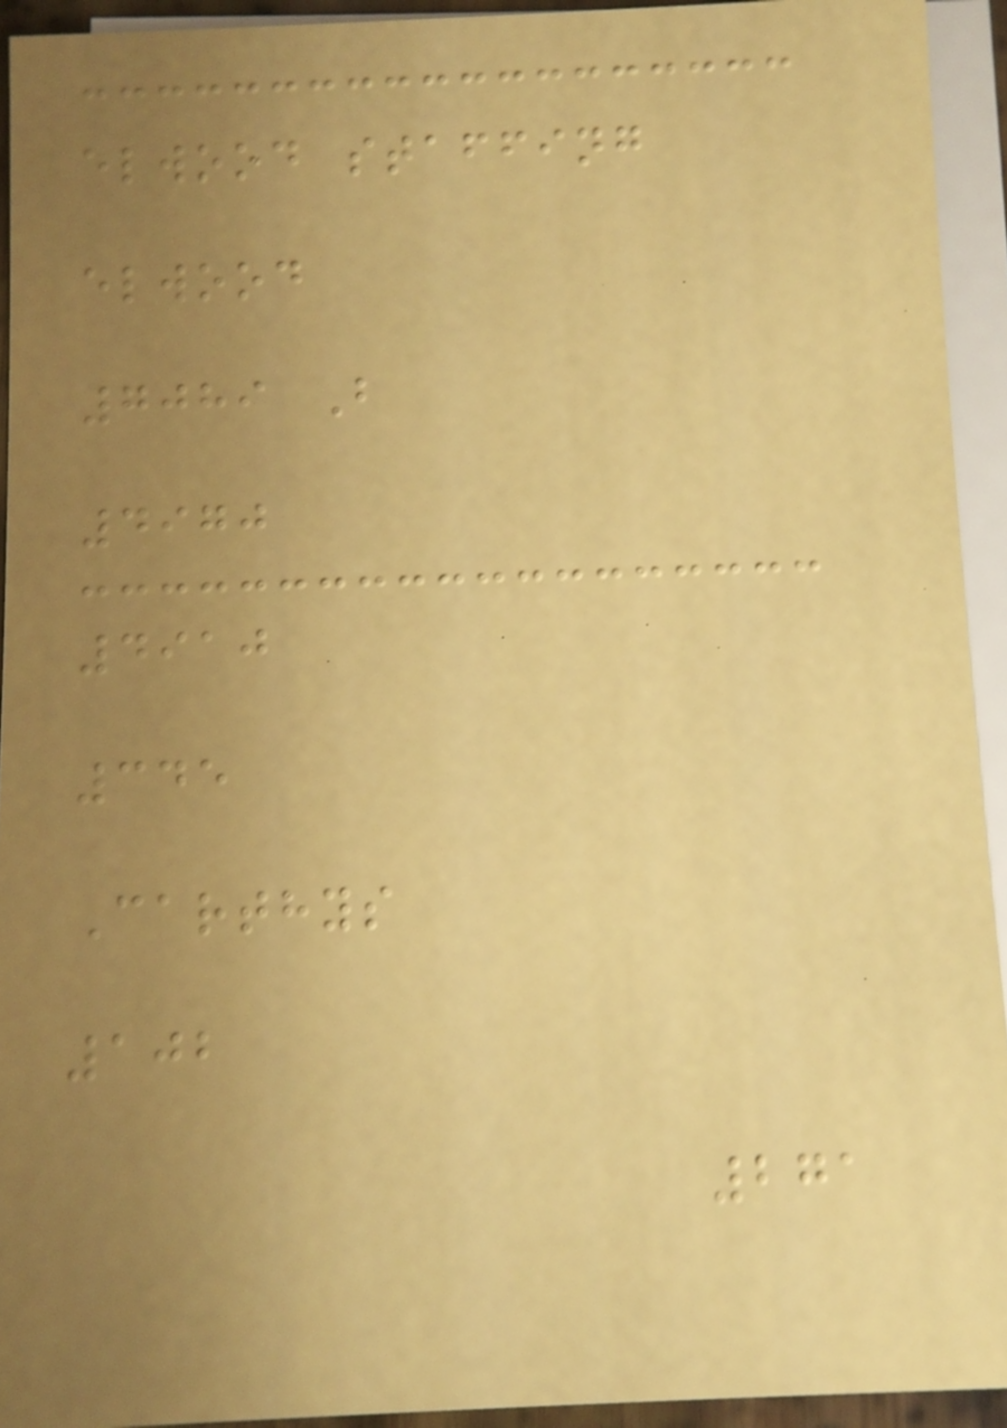elwood staffing
elwood
7089 B
4970
4910
345
Carthys
102
271
